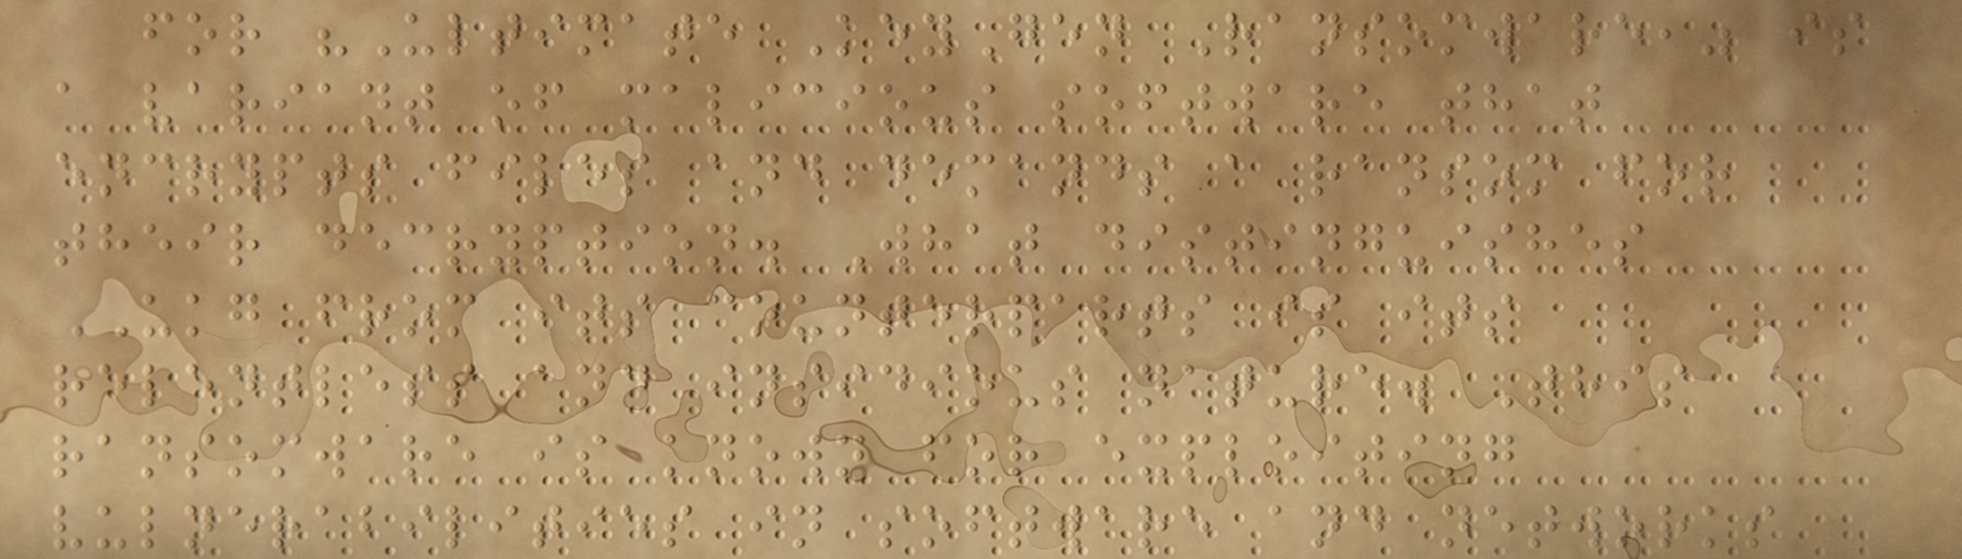for "Ultimate KeyGen Ransomware," is
a variant of malicious software that
encrypts files and demands a ransom for
their decryption. What distinguishes
UKG from its counterparts is its
relentless and insidious nature. This
ransomware is known for exploiting
vulnerabilities in software and networks
